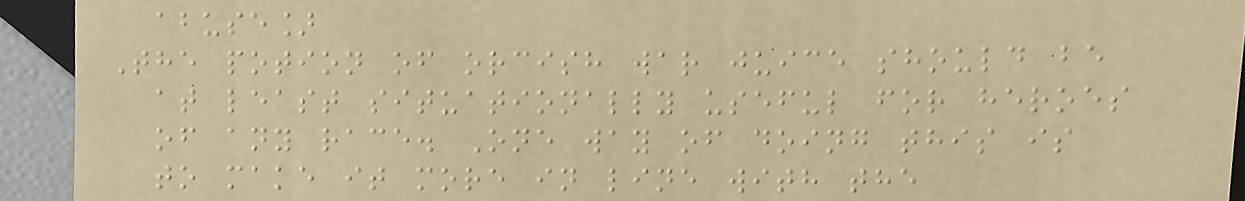abuse]
The potion of orcish war juice should be
at least situationally useful for heroes
of any race. One way of doing this is
to make it more in line with the
